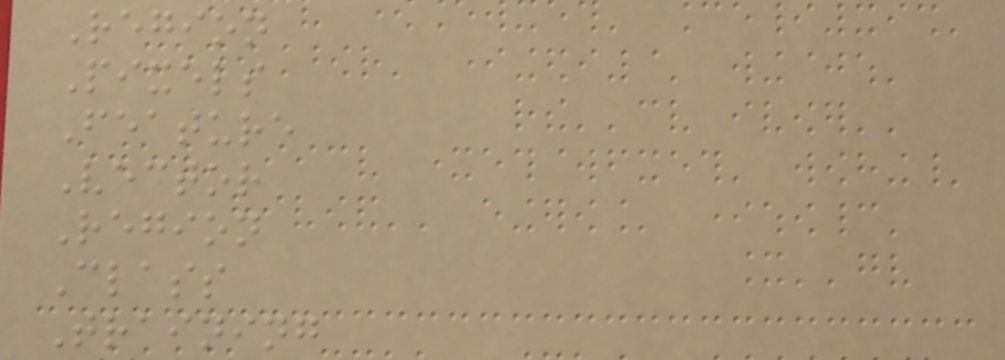Region
Pixels
Feature
Vector
Region
Class
Training
